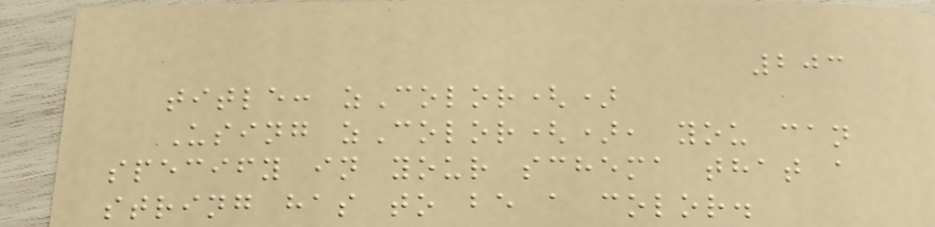203
title: zColor()
Using zColor(), you can
specify in your schema that a
string has to be a color.
